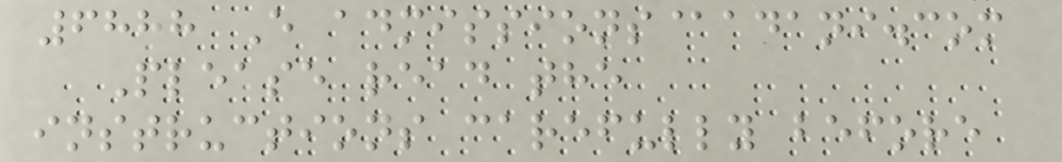6888 E admissions@adani.com
Please read the
instructions carefully before
